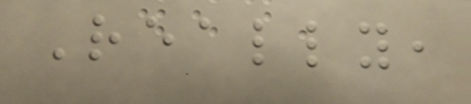Really,
